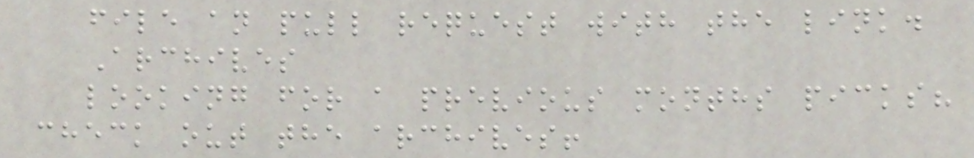file an pull request with the link.
Archives
looking for a previous months picks?
check out the archives!
